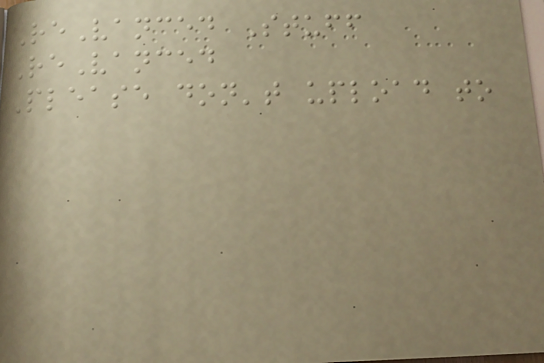ReVanced Stuff
ReVanced
Please don't upload to
